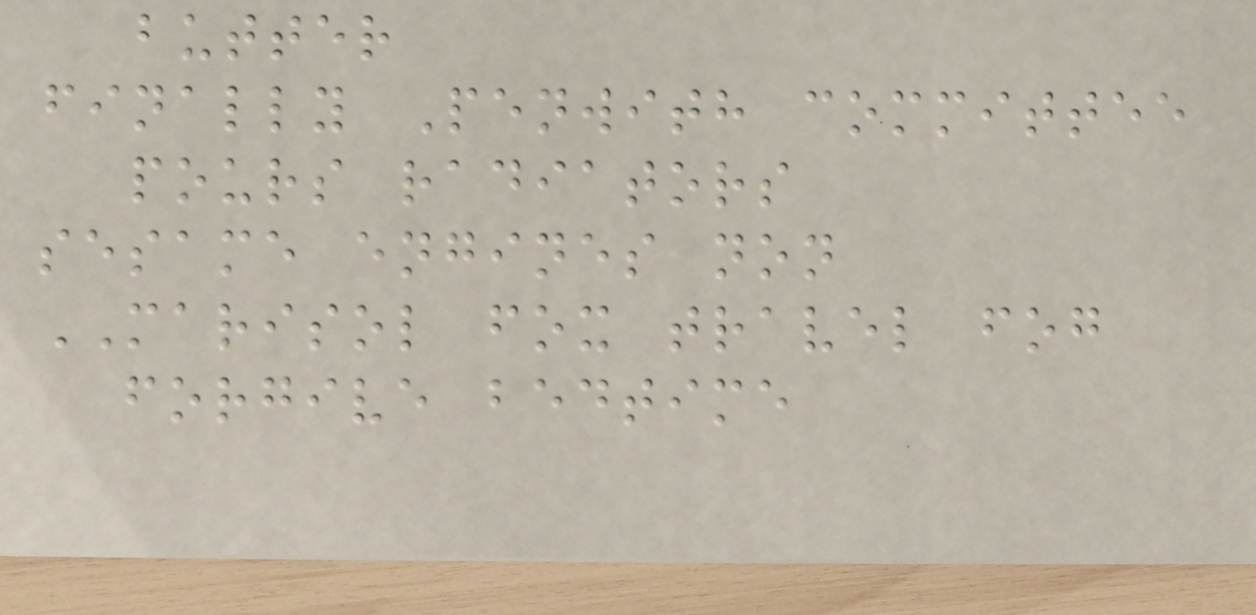butter
finally Penwith committee
pours radiators
sesame engines non
MARISOL fox travel fog
forgive bedtime
